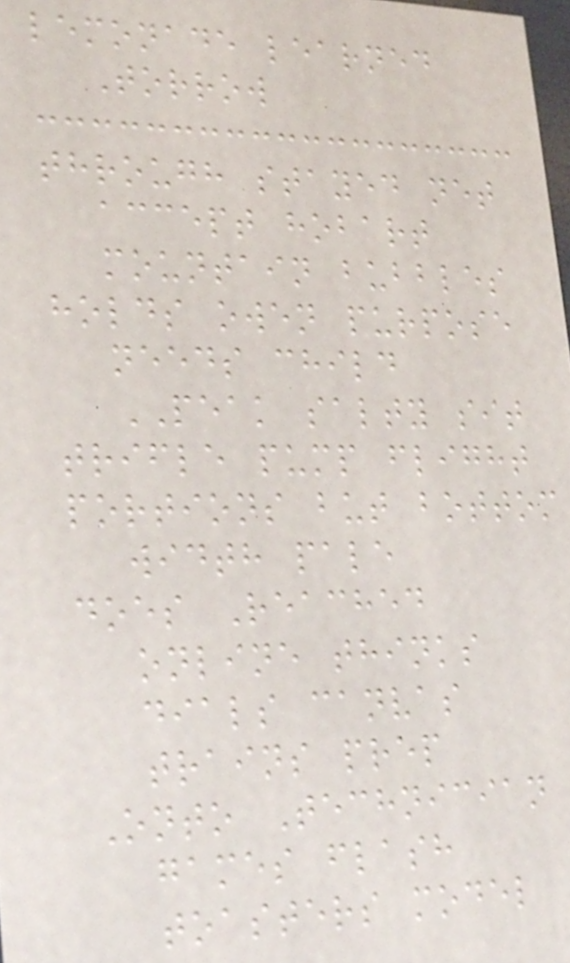lemonade learned
Torrow
through stayed net
accept hobart
mountain bubbles
holds owen purpose
needs child
PEAK salty sit
trifle pump flight
portions but bottom
width pale
does Reached
online thinks
dials canvas
trains prep
Onto Technician
games flash
toasters model
